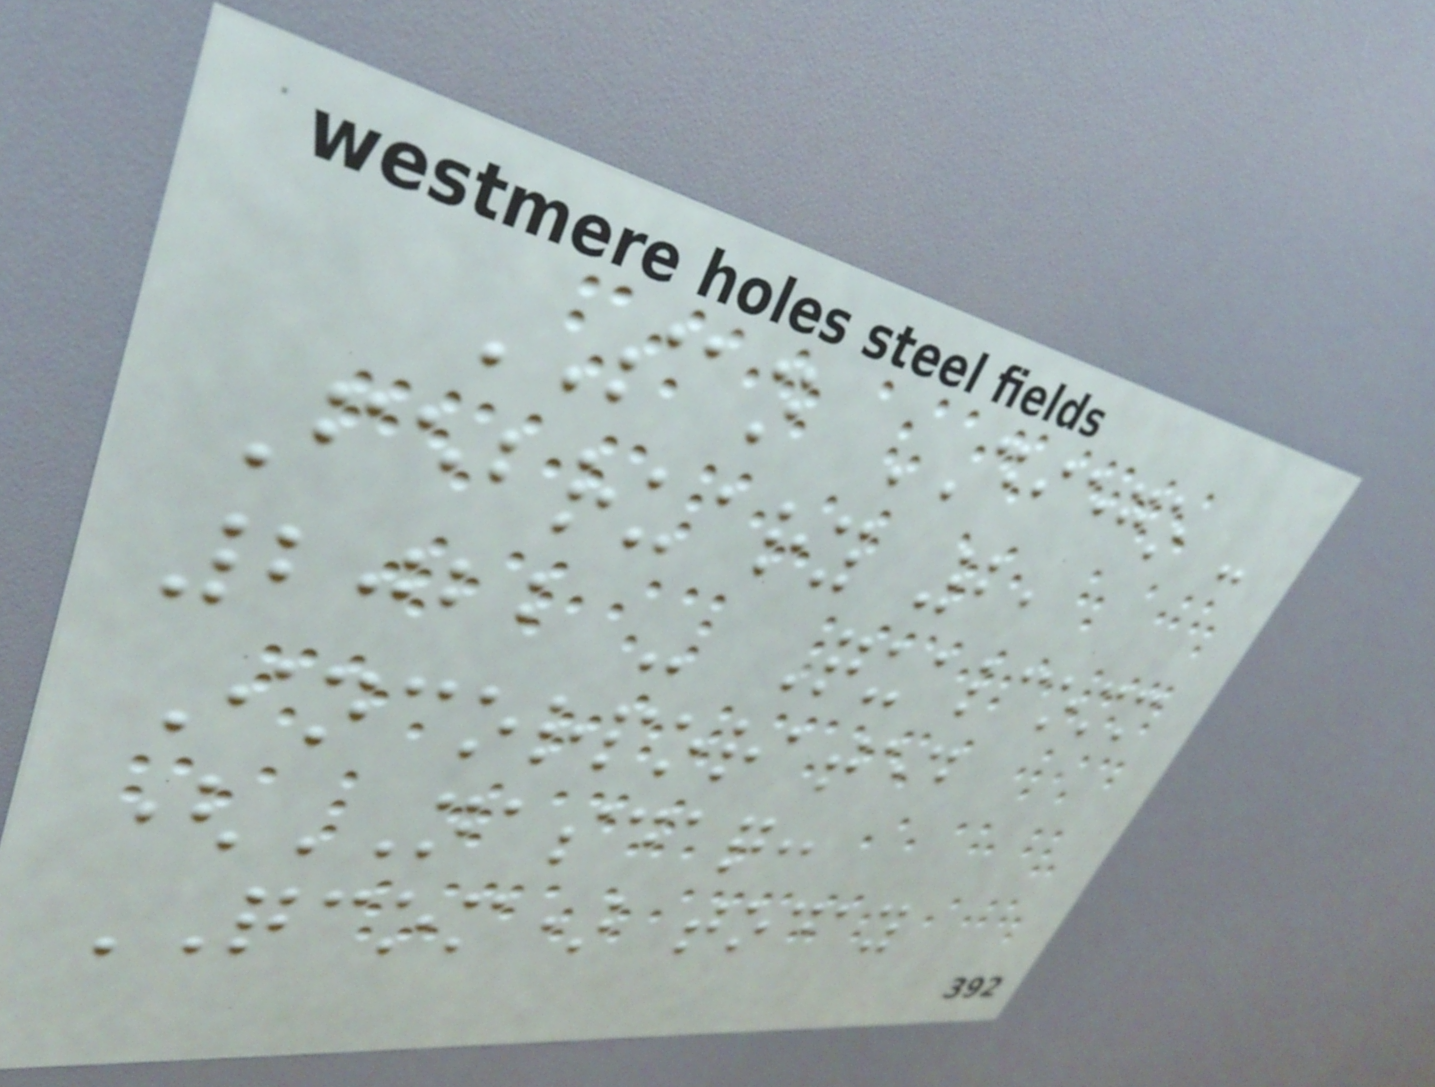SAN DIEGO -
February 2,
2022 - Qualcomm
Incorporated
(NASDAQ:
QCOM) today
